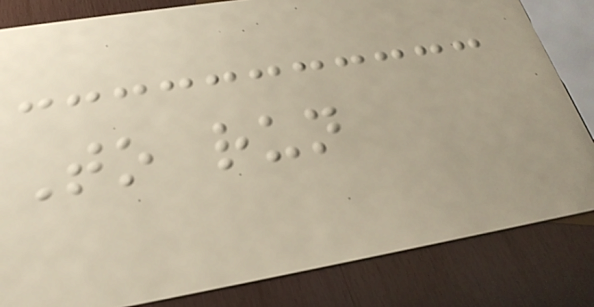To run
